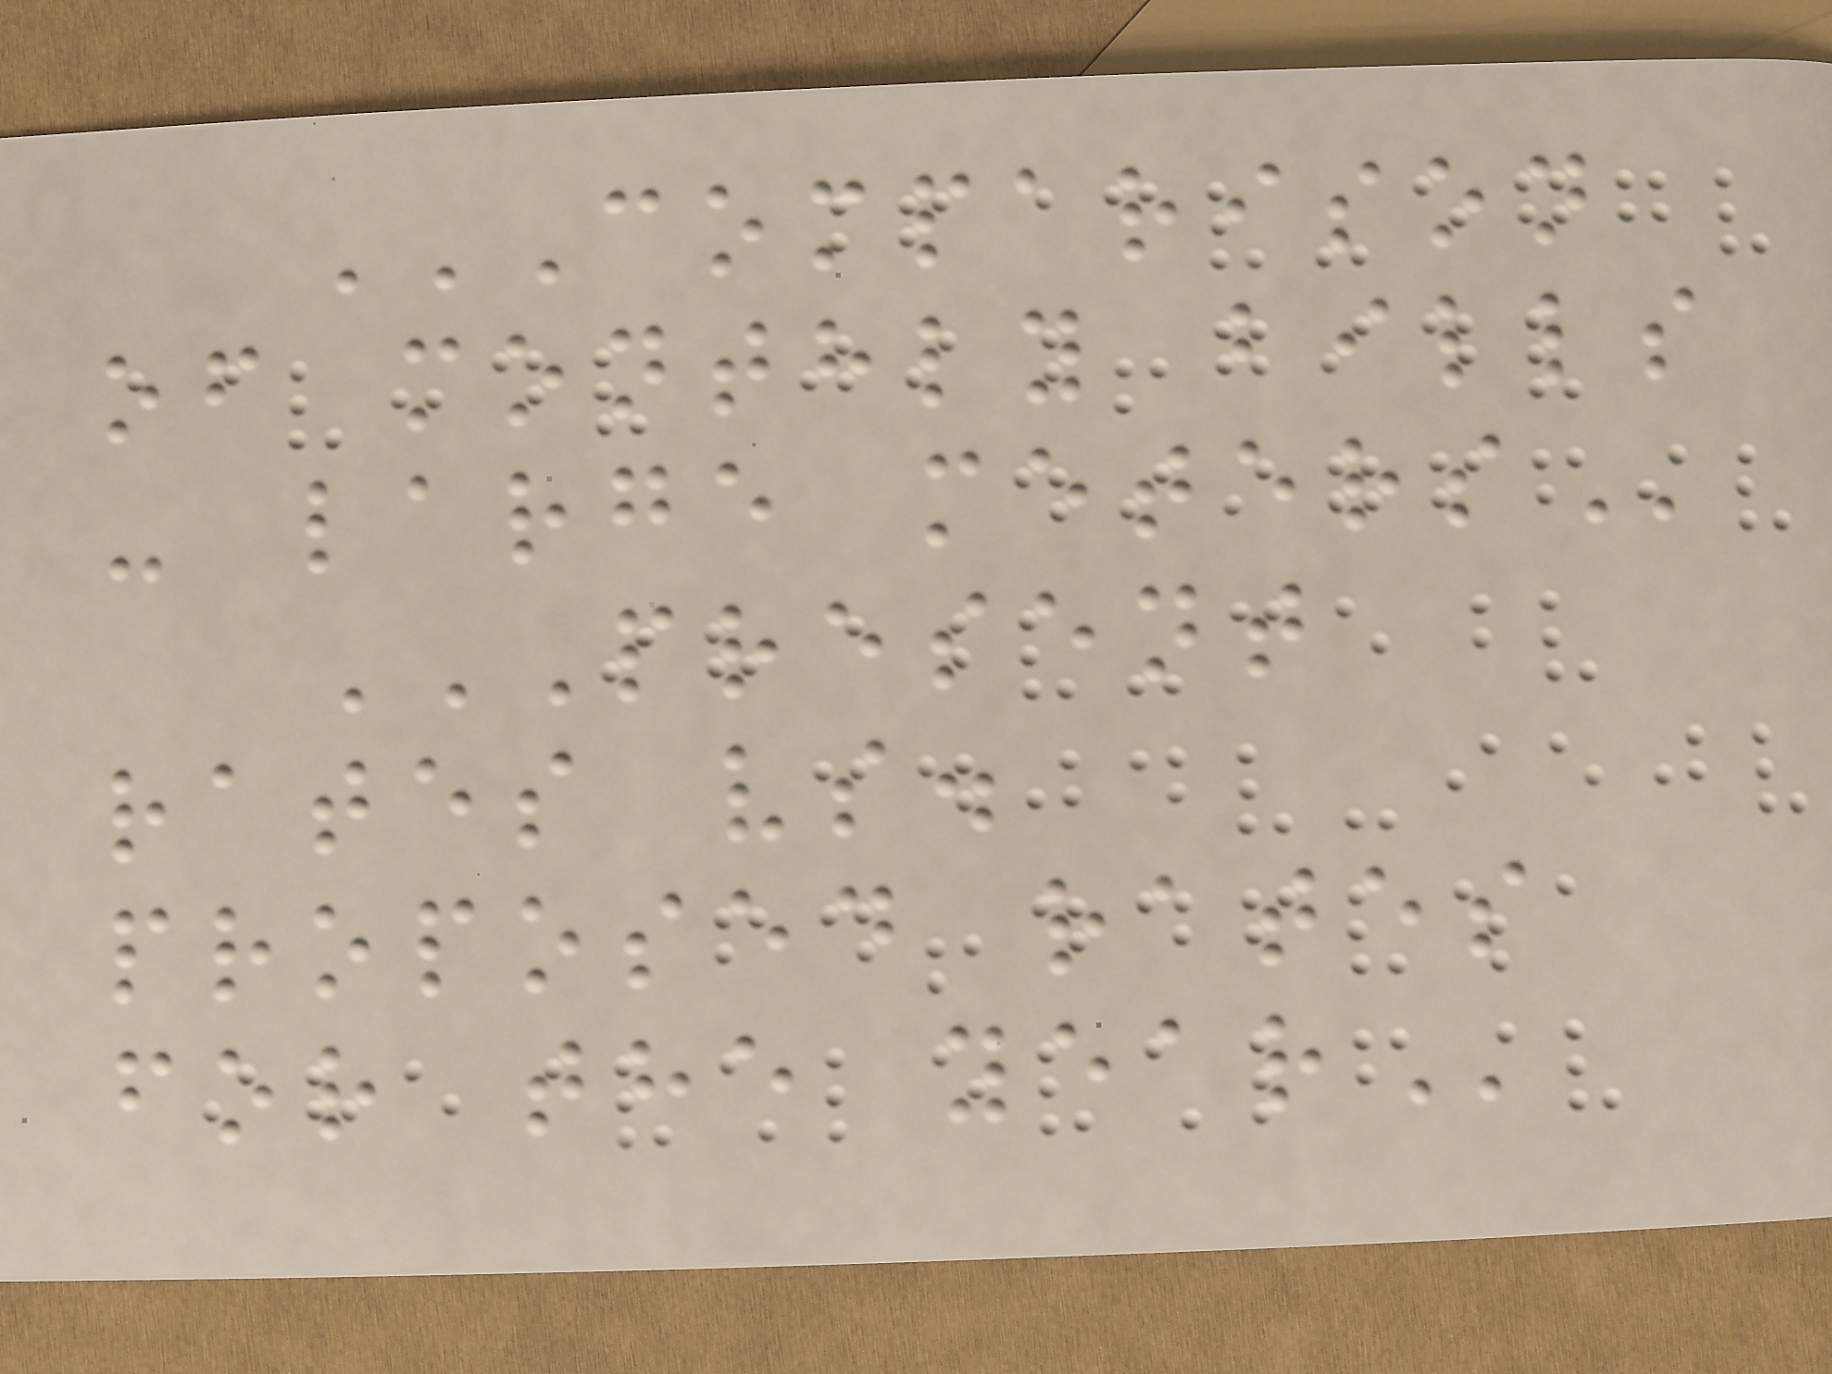COMPARISON
OF MONTHLY BILLS
- LARGE METERS
PRESENT
RATES VS.
PROPOSED RATES
FOR THE YEAR
